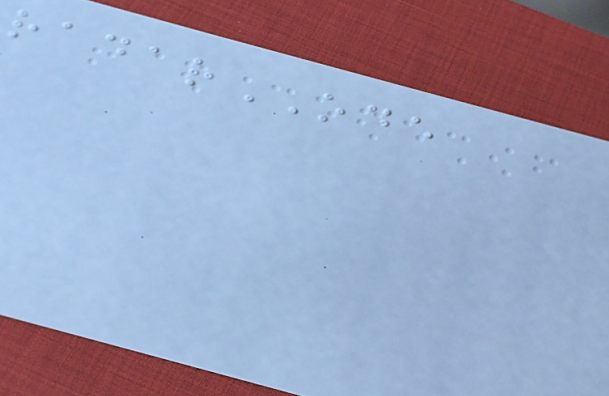radarODE
